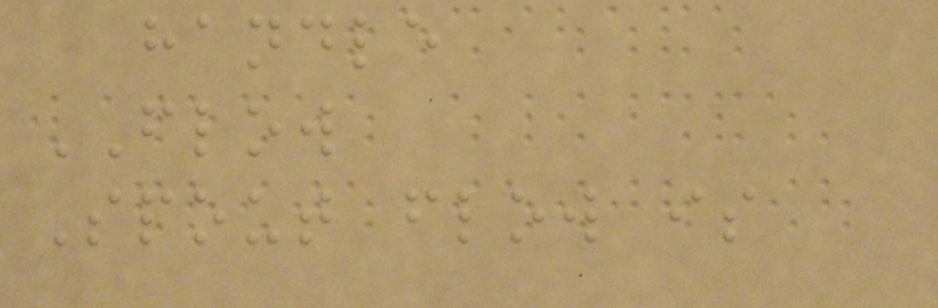handle
FLOW
Spout flow is
